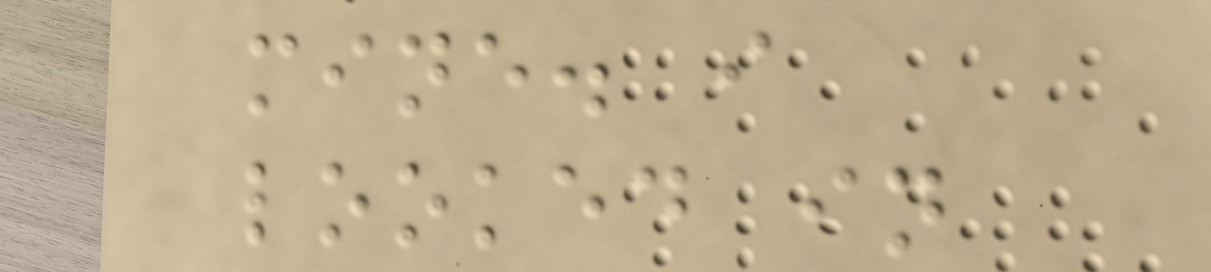mine. i
looked in
